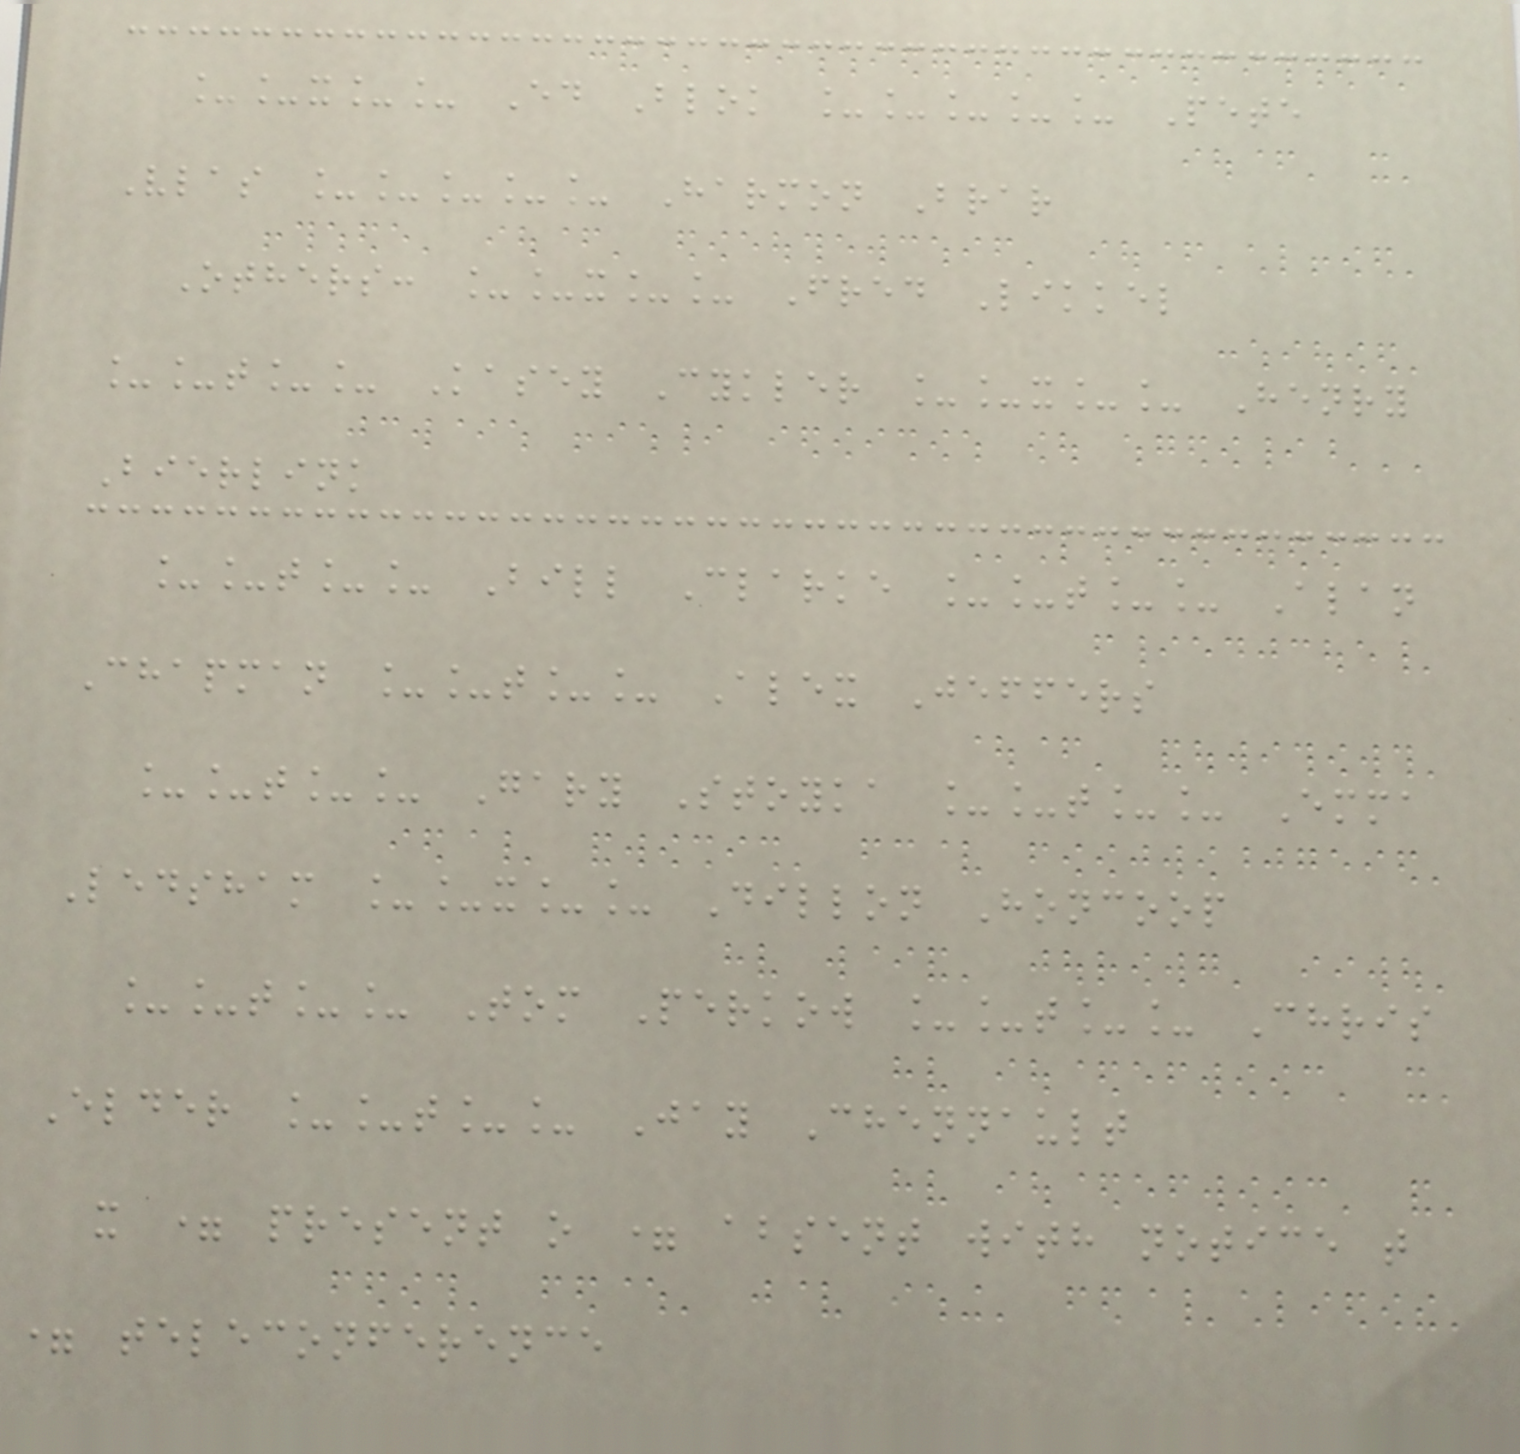__x__ Ed Blok _____ Pete
Vlas _____ Harmon Brar
Others: __x__ Fred Likkel
__t__ Kasey Cykler __x__ Henry
Bierlink
__t__ Bill Clarke __t__ Alan
Chapman __t__ Alex Jeffers
__t__ Gary Stoyka __t__ Emma
Ledsham __x__ Dillon Honcoop
__t__ Tom Perkow __t__ Chris
Elder __t__ Jay Chennault
x = present o = absent with notice t
= teleconference
